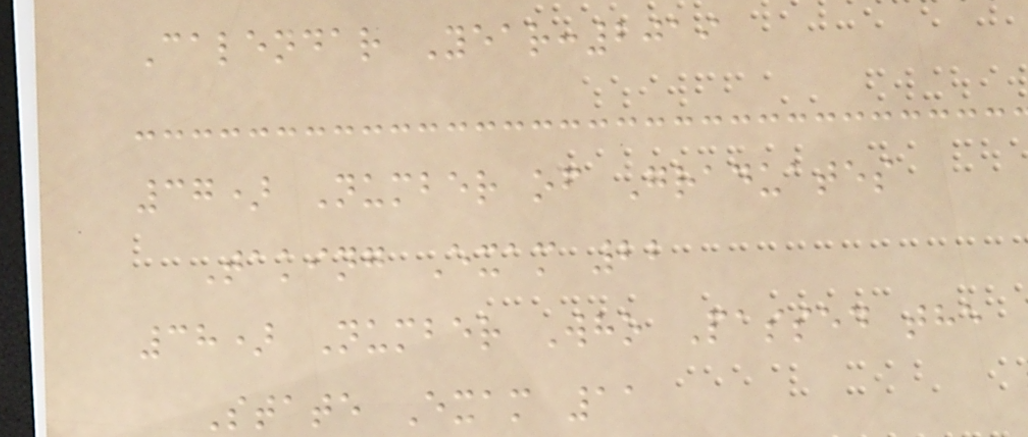Calendar Year:2019
37) Number of Graduates
Taking Exam 22
38) Number Who Passed the
State Exam 11
